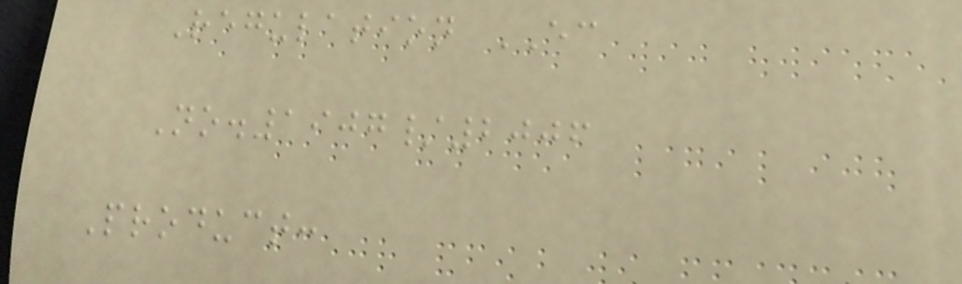Regulation EC
No.1907/2006
Product:
